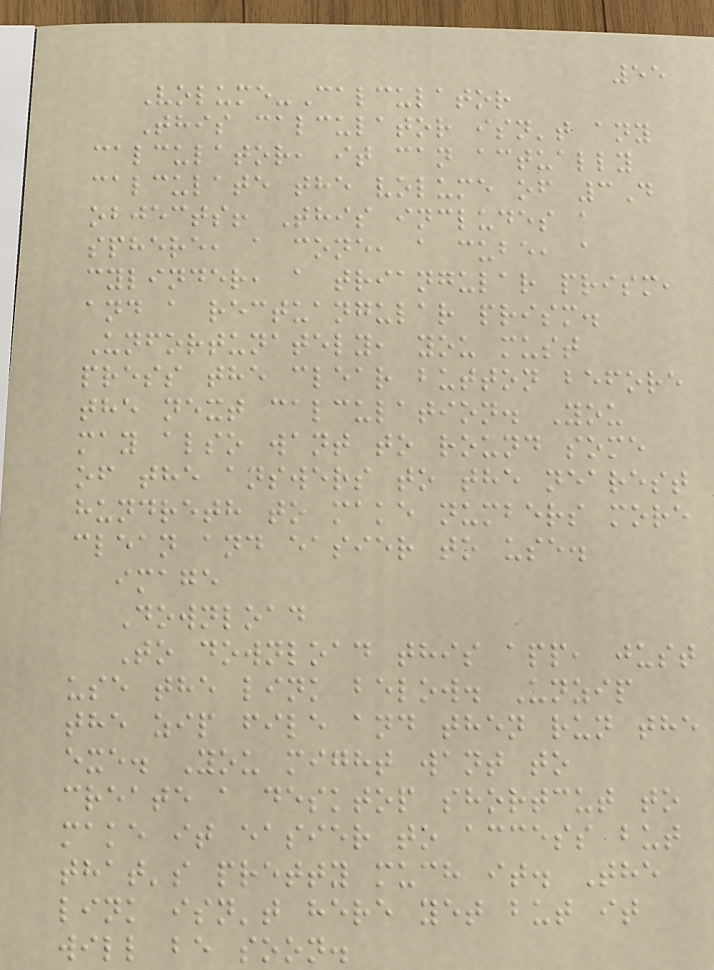55
Volume-Calculator
This calculator isn't any
calculator, it can actually
calculate the volume of 3D
objects! This includes a
sphere, a cone, a cube, a
cylinder, a triangular prism,
and a rectuangular prism.
Unfortunately, you must
press the clear button before
the next calculation. You
may also want to round some
of the answers to the nearest
hundreth to make numbers more
clean and easier to use.
image
Download
To download this app, just
use the link below. Unzip
the zip file and then run the
exe. You might want to
create a desktop shortcut to
make it easier to access but
that's pretty much it. The
link isn't here yet but it
will be soon.
